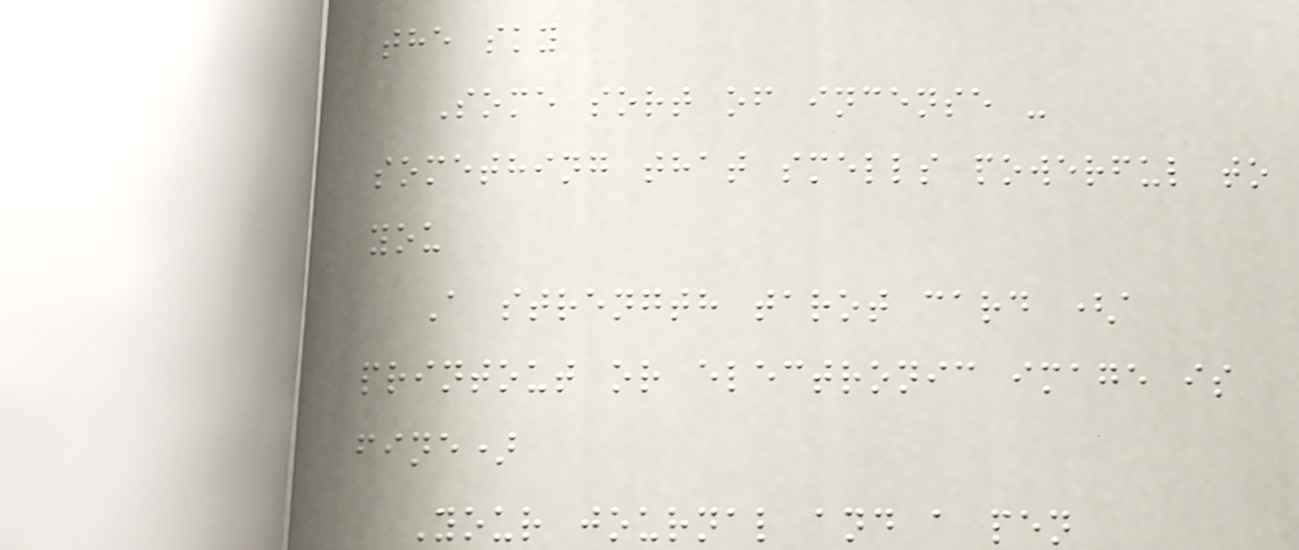the sky
Some sort of incense -
something that smells powerful to
you
A strength tarot card (a
printout or electronic image is
fine)
Your journal and a pen
